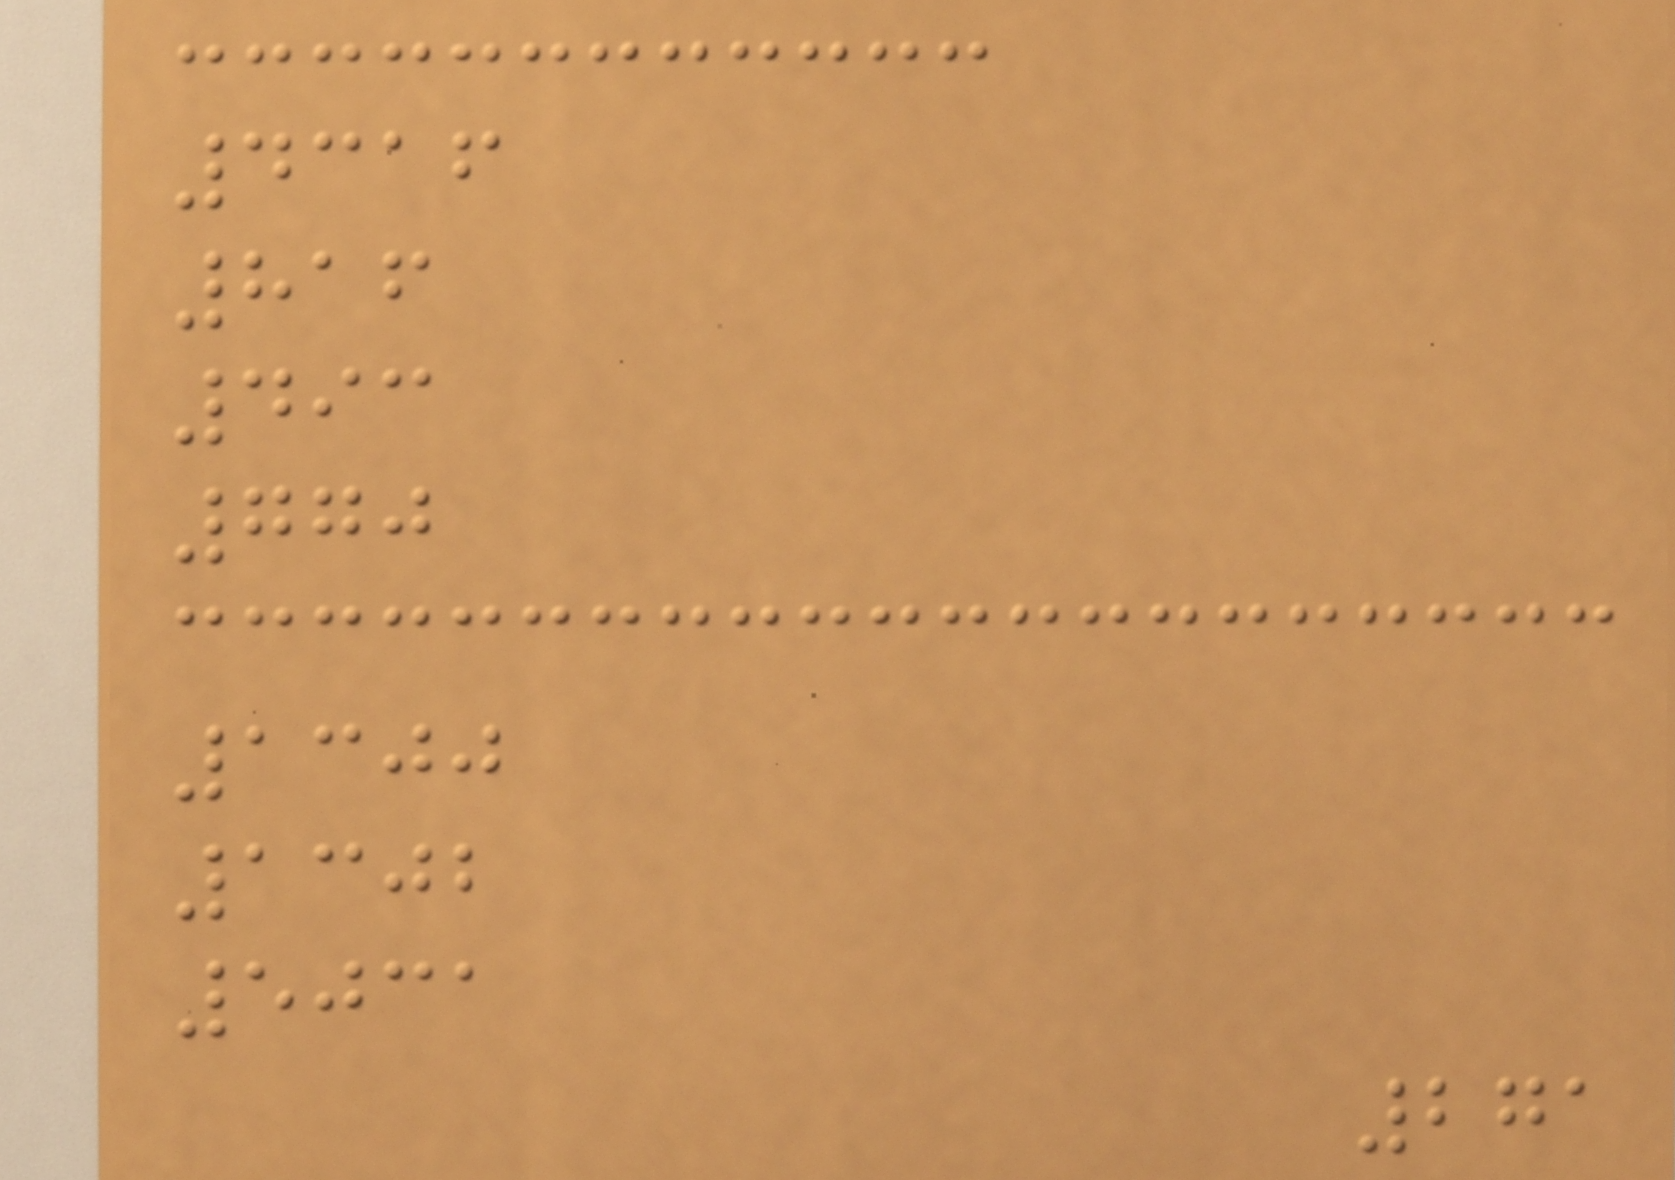4316
816
493
770
1300
1302
5031
271
